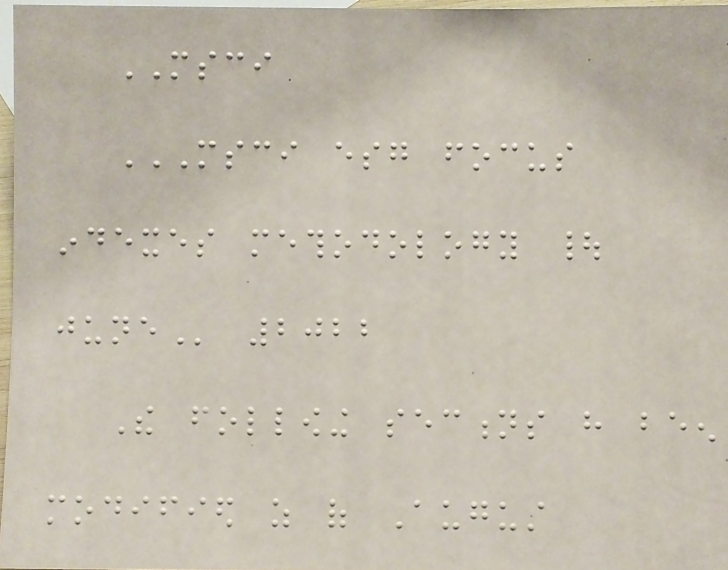MSCI
MSCI ESG FOCUS
INDEXES METHODOLOGY |
JUNE 2022
The following sections have been
modified as of August
